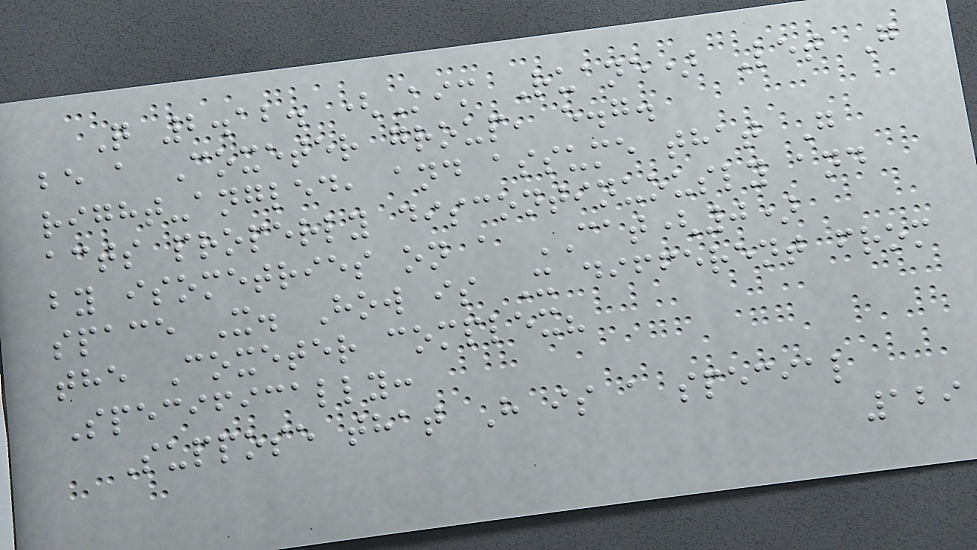Q 2.12. (Kim Ruane) Let G
be a Coxeter group, e.g.
right-angled, and assume that G
acts properly discontinuously and
by isometries on a CAT(0)
space X. How is X different from
the Coxeter complex?
Specifically:
Suppose that H is a special
129
